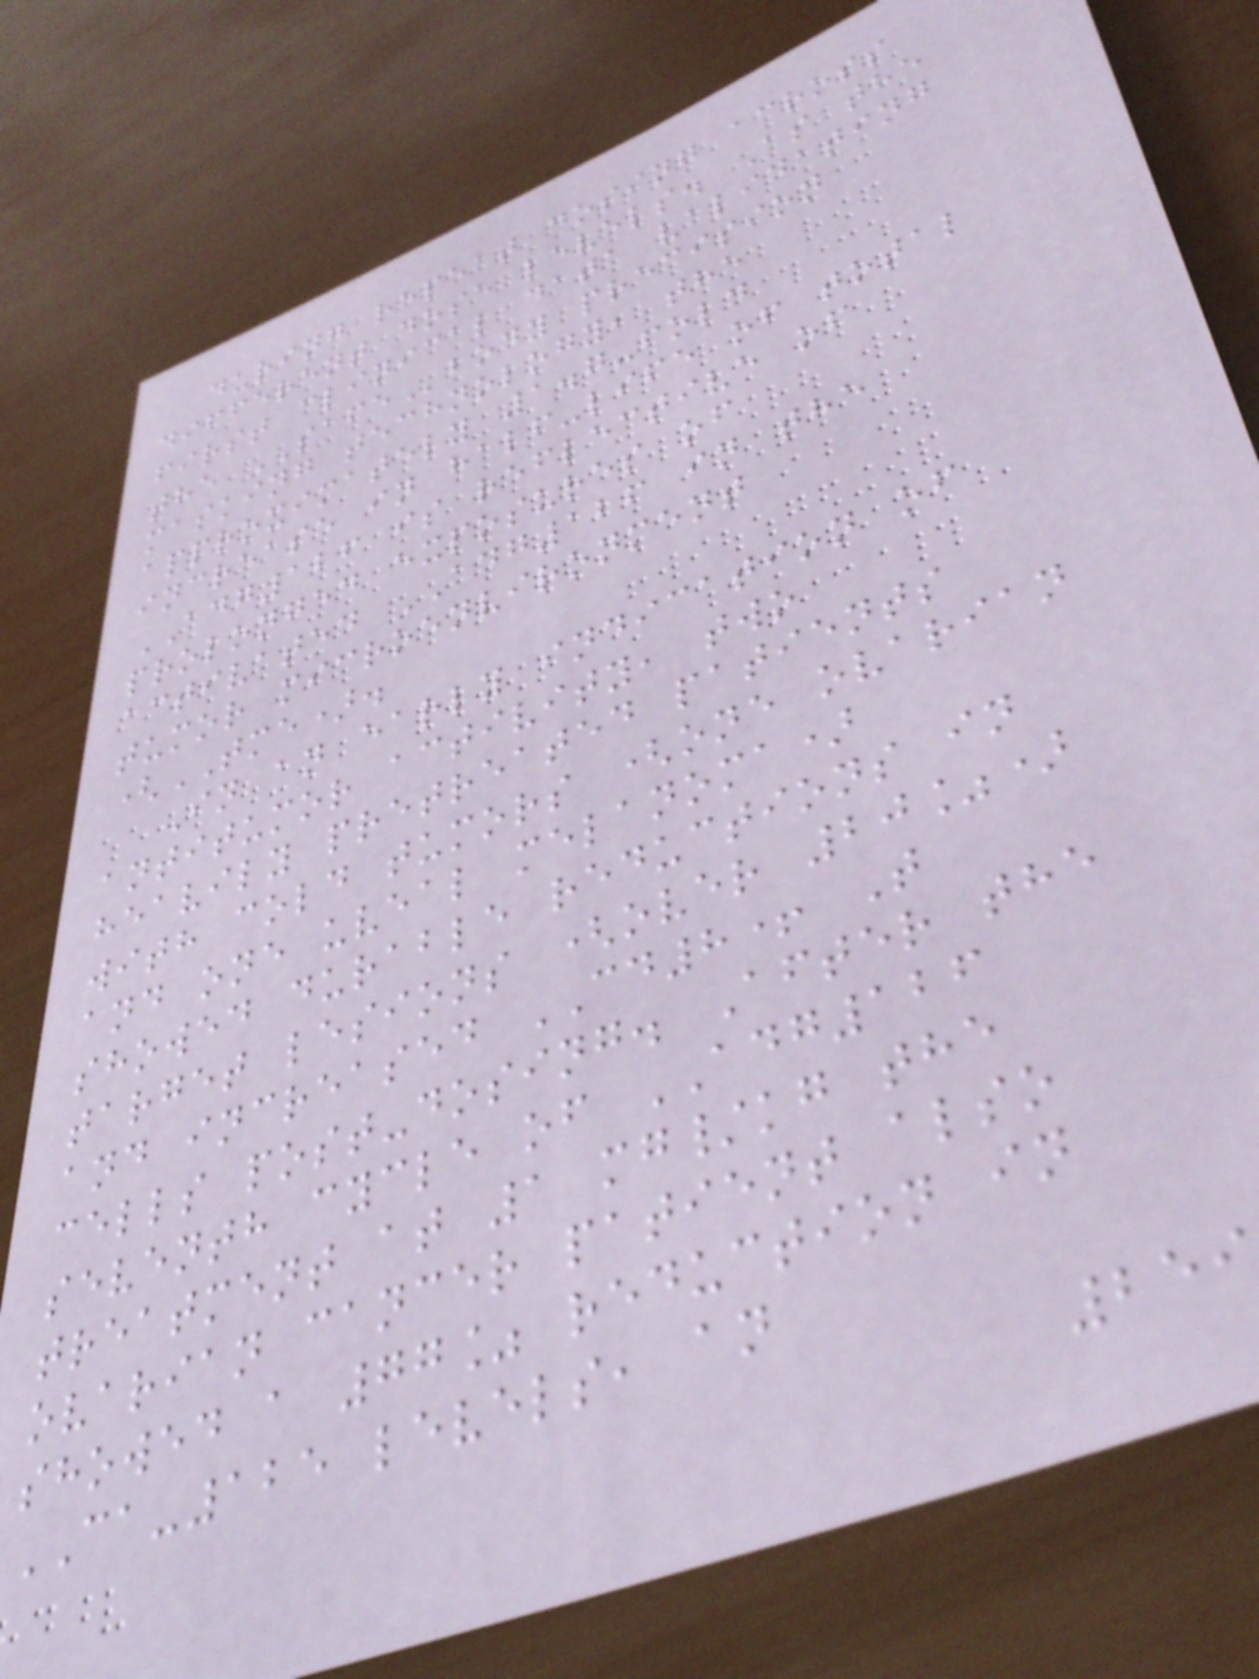during repeat dosing across
different dose levels. As the
first clinical data validating
the SAFEbody precision
masking technology, the
approximately 1.7-fold
increase in half-life of total
ADG126 is reflective of
prolonged exposures of
activated ADG126 in the
tumor microenvironment
(TME).
In an early indication of
antitumor activity, two
heavily pretreated patients
with cold tumors (one ovarian
and one uveal melanoma)
showed durable reductions in
target lesions (over 20%)
and increased CD8+ T
cells post-dosing. After the
seventh cycle of ADG126
treatment at 1 mg/kg the
ovarian cancer patient also
showed a 77% reduction in
CA-125 levels, an
259
